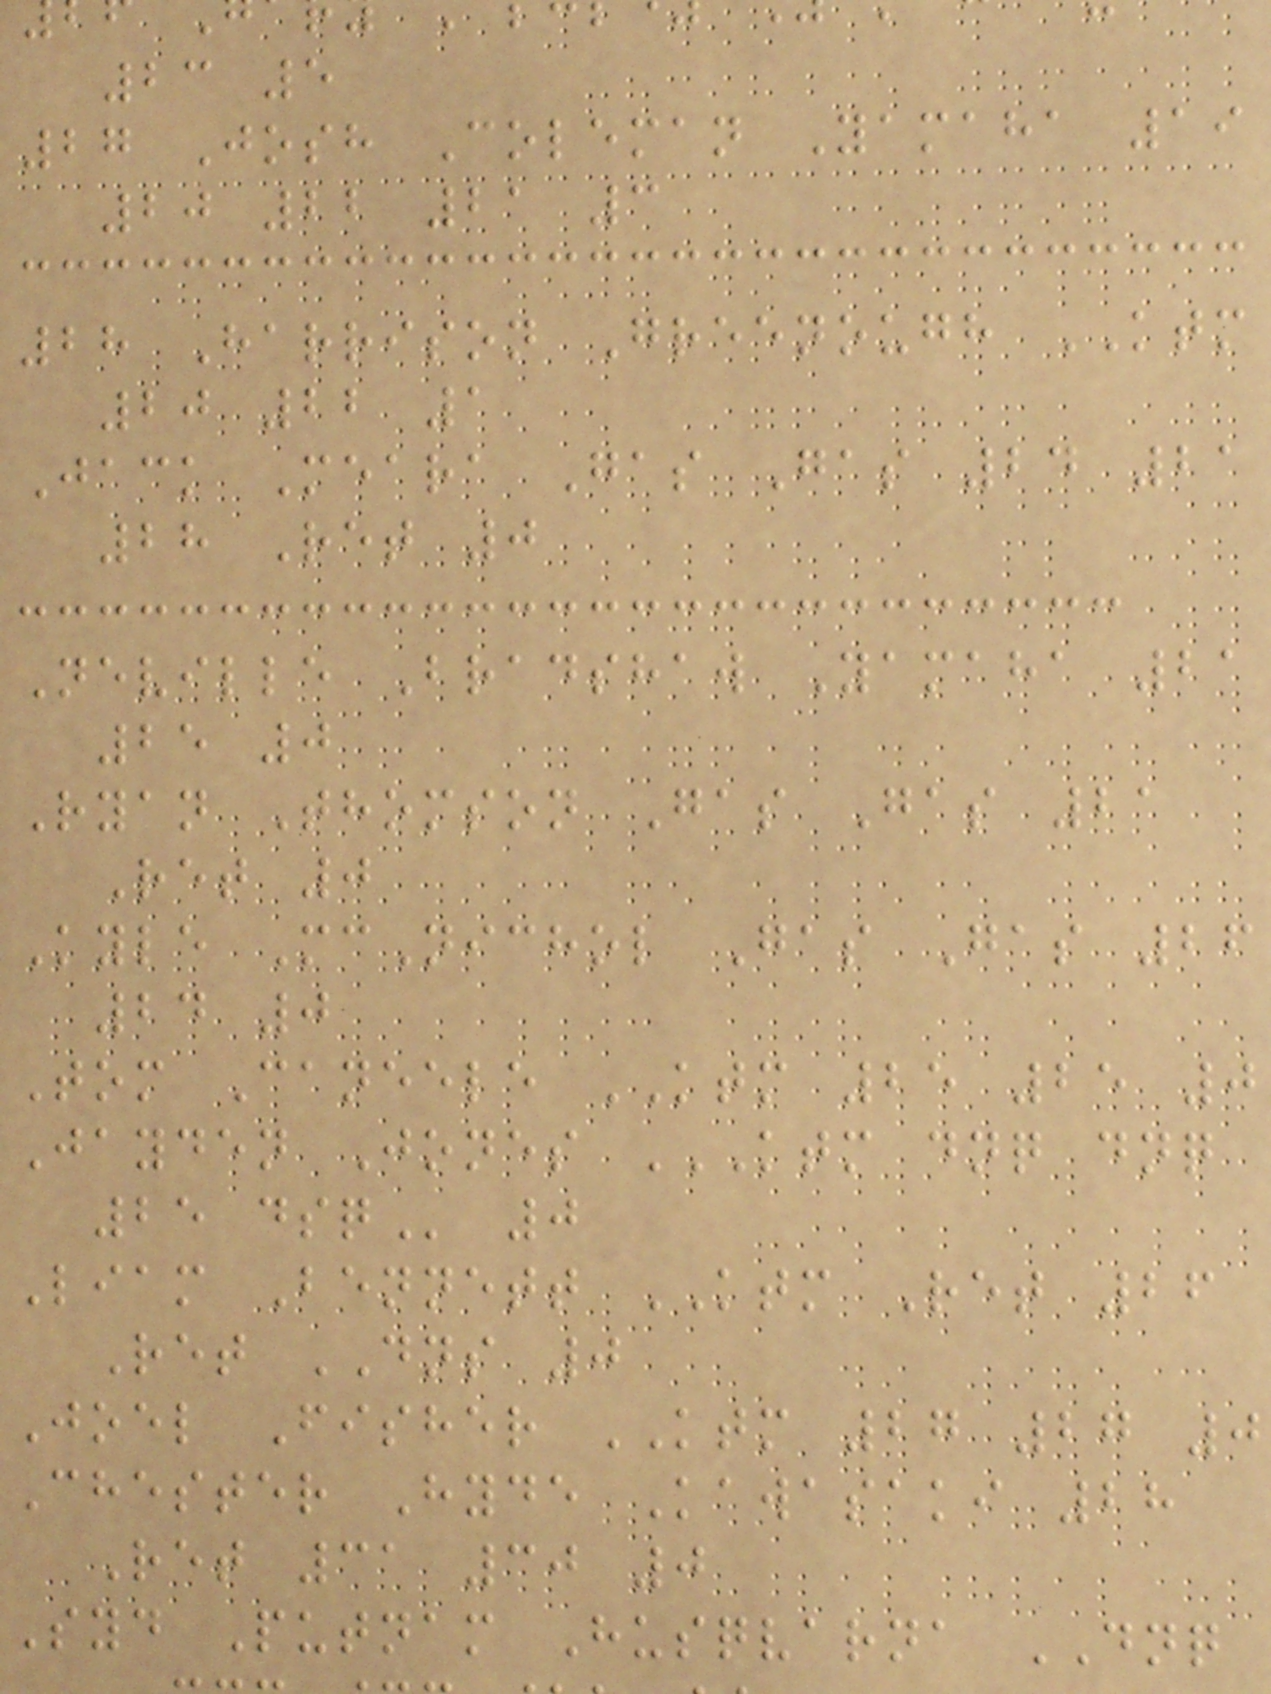23 5
27 Josh Coleman Yamaha 19
20 22 21 3
28 Harrison Greenough KTM
20 22 1
Jack Meara Gas Gas 24 21
28 Ret 0
Neville Bradshaw Yamaha 21
25 0
Ryan Thomson Gas Gas 21
Ret 0
Kyle McNichol Gas Gas 26
24 0
Tom Caneele KTM 25 25 0
Jayden Jones KTM DNQ DNQ
Liam Bennett KTM Ret 26
Ret DNS 0
Joel Fisher KTM 27 27 0
Chester Hyde Kawasaki 28
Ret 31 30 0
Syd Putnam Husqvarna DNQ
